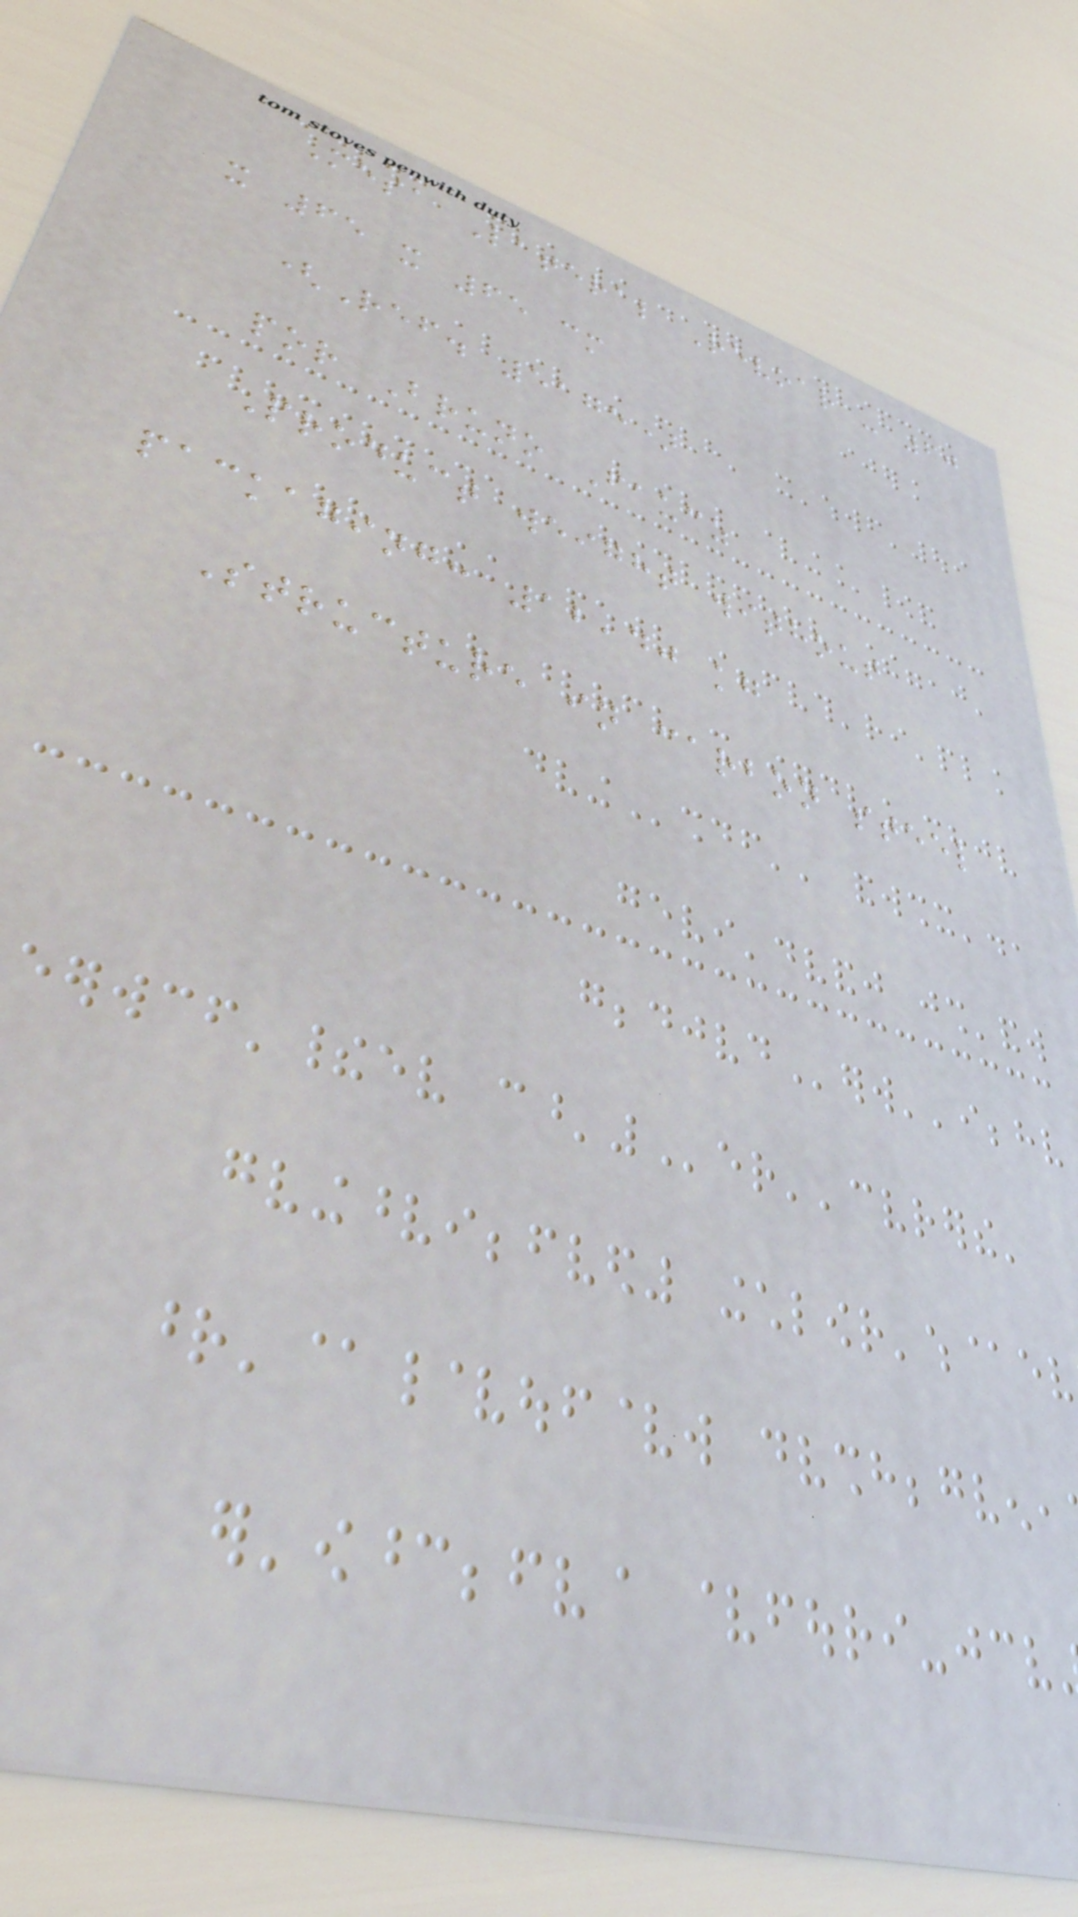Mesa Lateral Revoar - 60
x 65 x 65 cm
(Ref. 5175)
por Bruno Faucz
Product weight without
packaging: 12,40 kg
Structure in carbon steel
